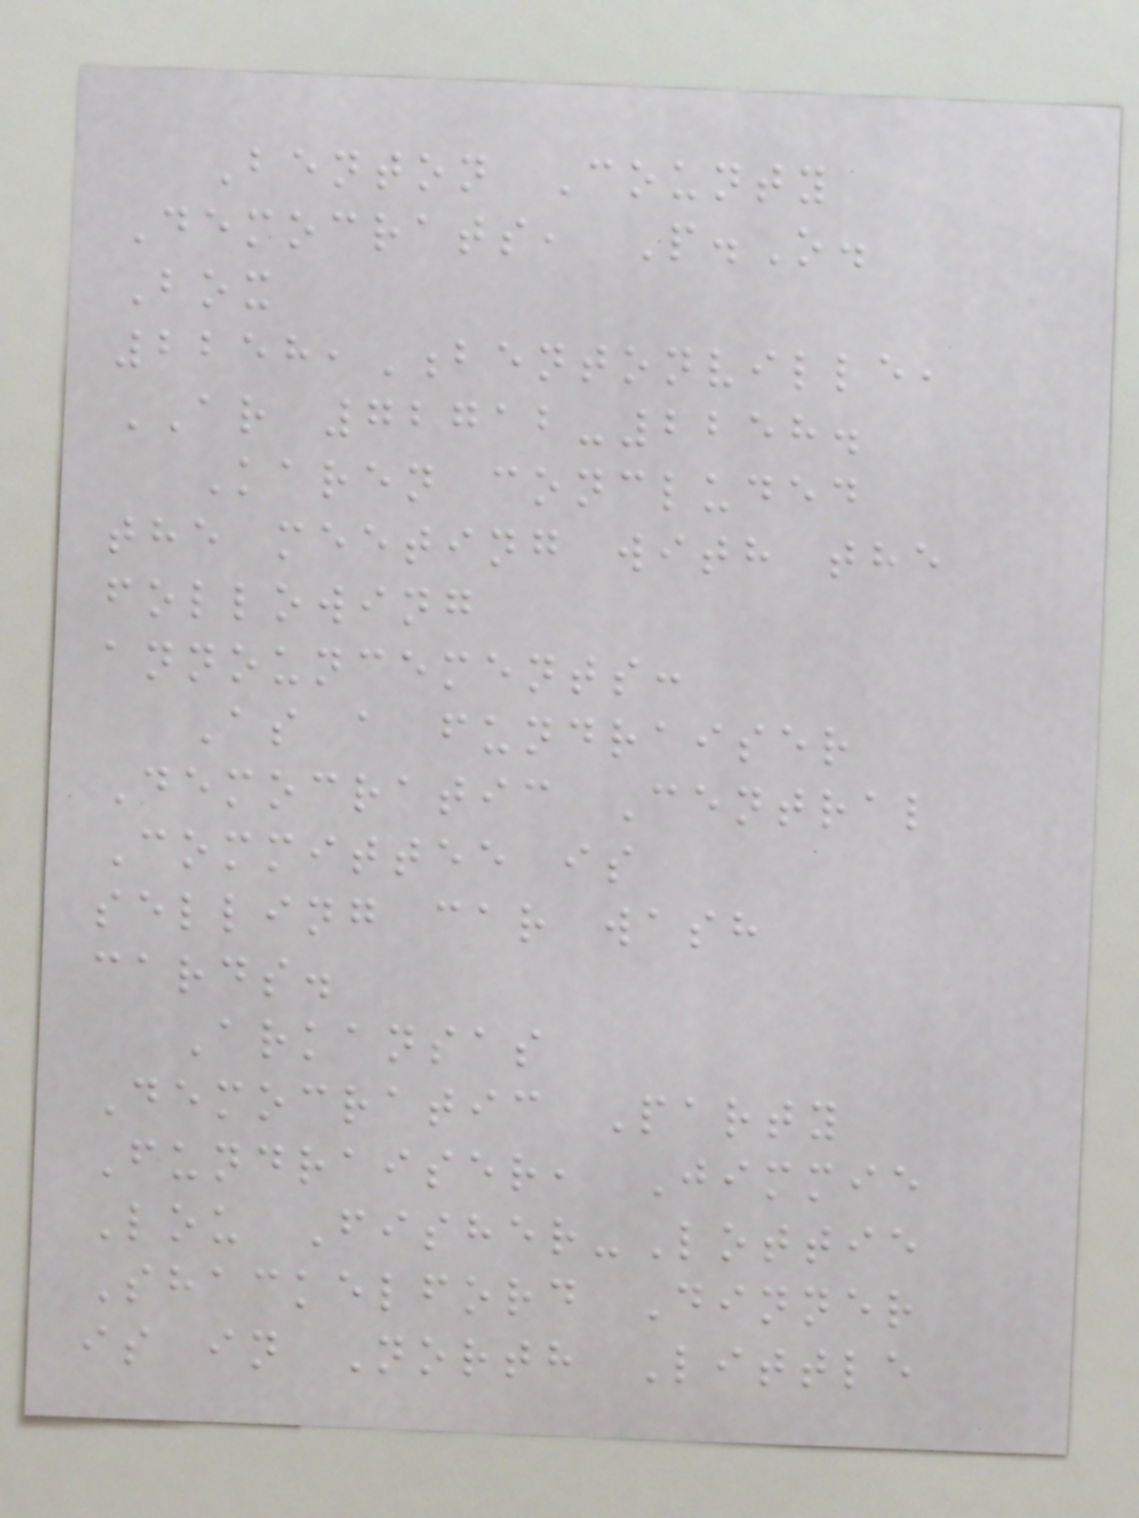Benton County
Democrats, P.O.
Box
2258,Bentonville,
AR 72712-2258.
Karen concluded
the meeting with the
following
announcements:
As a fundraiser
Democratic Central
Committee is
selling car wash
cards.
Arkansas
Democratic Party
Fundraiser, Jimmie
Lou Fisher-Lottie
Shackelford Dinner
is in North Little
